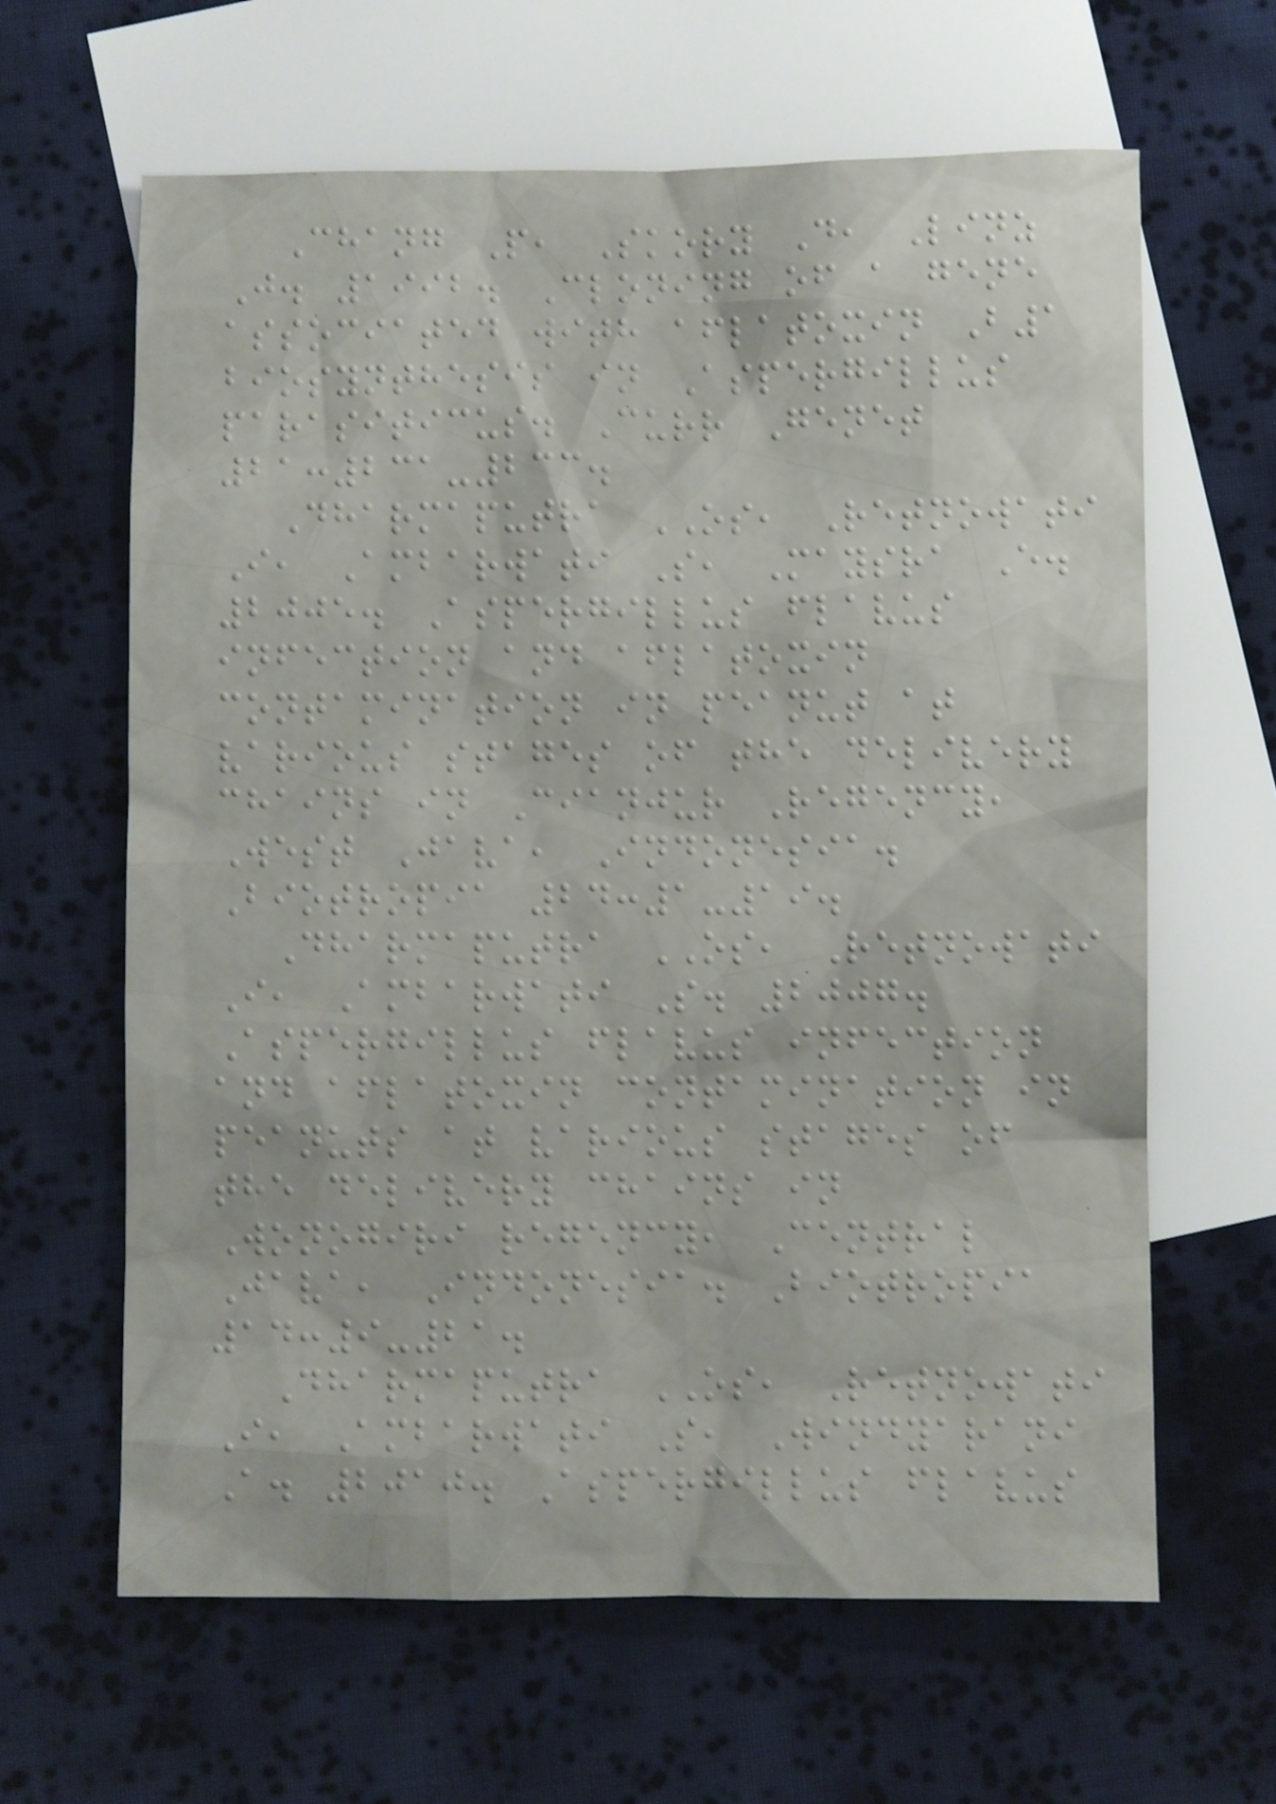Chang P, Skory D, Linz
J. 1992. Cloning of a gene
associated with aflatoxin B1
biosynthesis in Aspergillus
parasiticus. Curr Genet
21:231-233.
Dharmaputra OS, Retnowati
I, Ambarwati S, Maysra E.
2005. Aspergillus flavus
infection and aflatoxin
contamination in peanut at
various stages of the delivery
chains in Cianjur Regency,
West Java, Indonesia.
Biotropia 24:1-19.
Dharmaputra OS, Retnowati
I, Ambarwati S. 2007.
Aspergillus flavus infection
and aflatoxin contamination in
peanuts at various stages of
the delivery chains in
Wonogiri regency, Central
Java, Indonesia. Biotropia
14:9-21.
Dharmaputra OS, Retnowati
I, Ambarwati S, Windyarani
A. 2010. Aspergillus flavus
